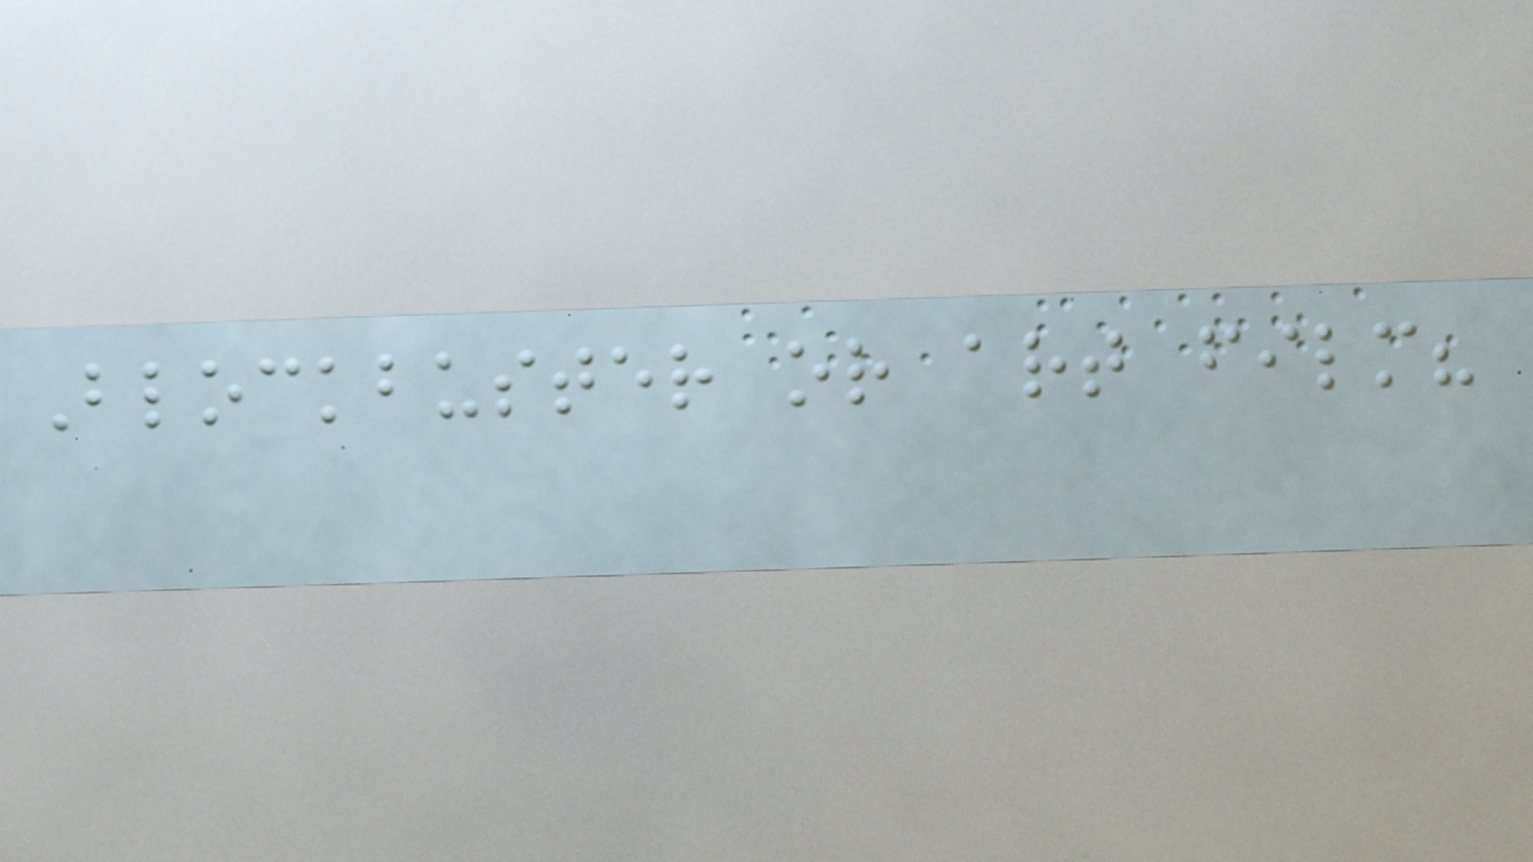Blockbuster or art film?
